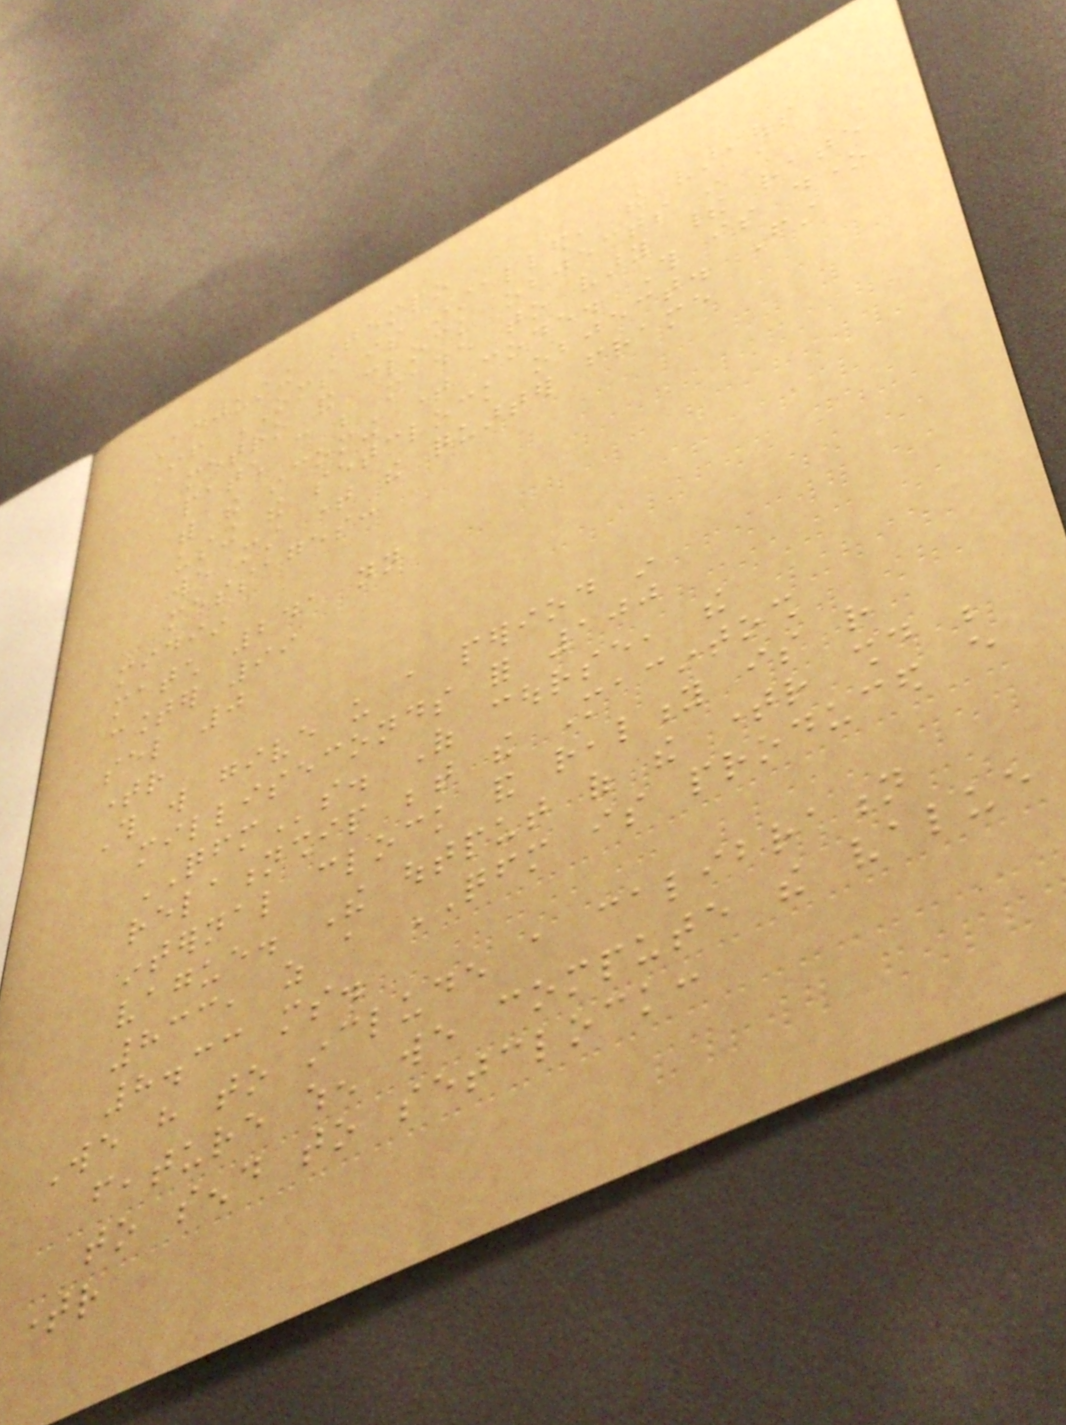Adjusting Tempo
If OMS is installed, the various
metro and clock objects in a
patch can be made to vary their rate
with the incoming time code. This is done
using the setclock object. First
we must time the quarter frame
messages:
midiin
match 241 nn
counter 99
sel 0
timer
This will give us a period in
milliseconds for 100
QFMs. Of course, the
relationship between the Macintosh
internal clock and reality is rather
vague. The output of the timer should be
833, as a QFM is produced every
8.33 ms.
We have to include a calibration
feature when we compute the value
to send to setclock:
timer
